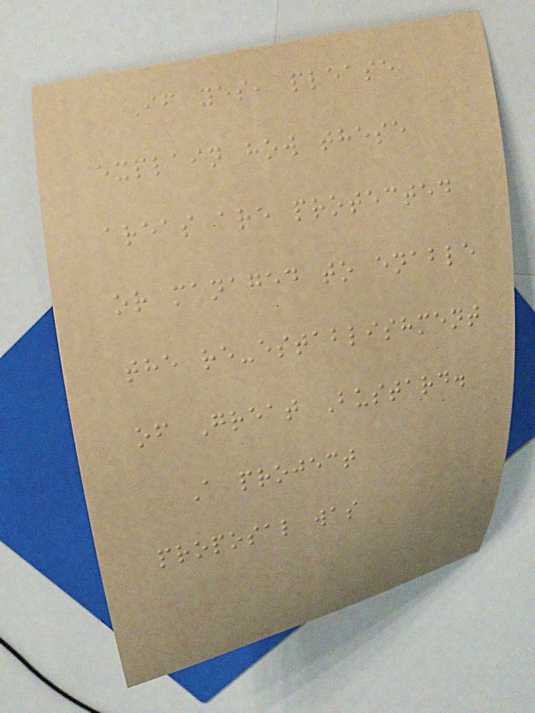If yes, please
explain how these
areas are protected
or managed to enable
the re-establishment
of Great Bustard.
A project
proposal was
